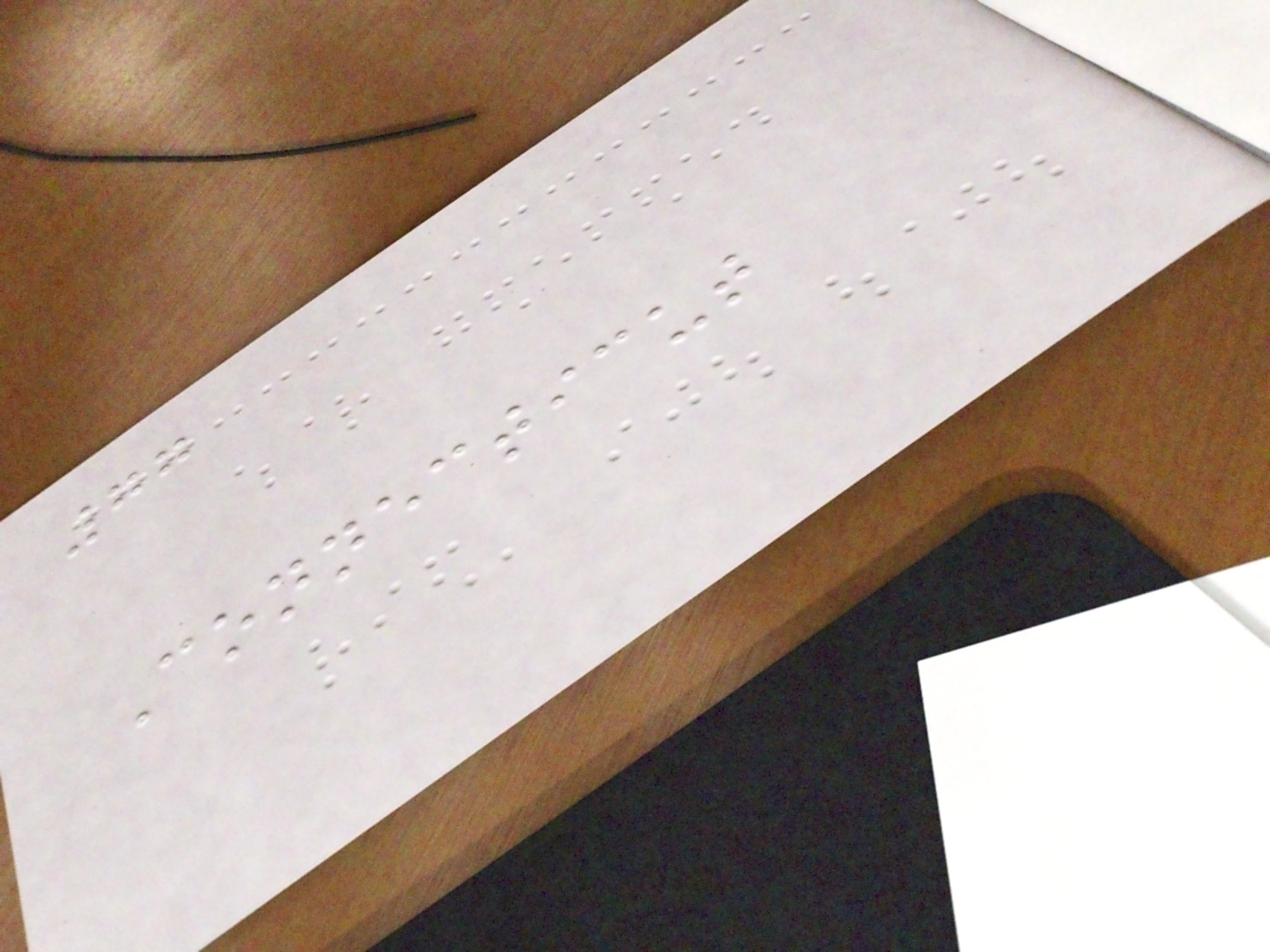77
Connecticut
